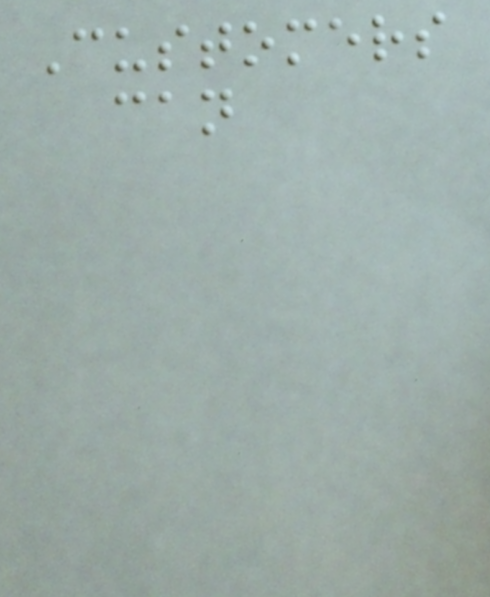Customers
can
